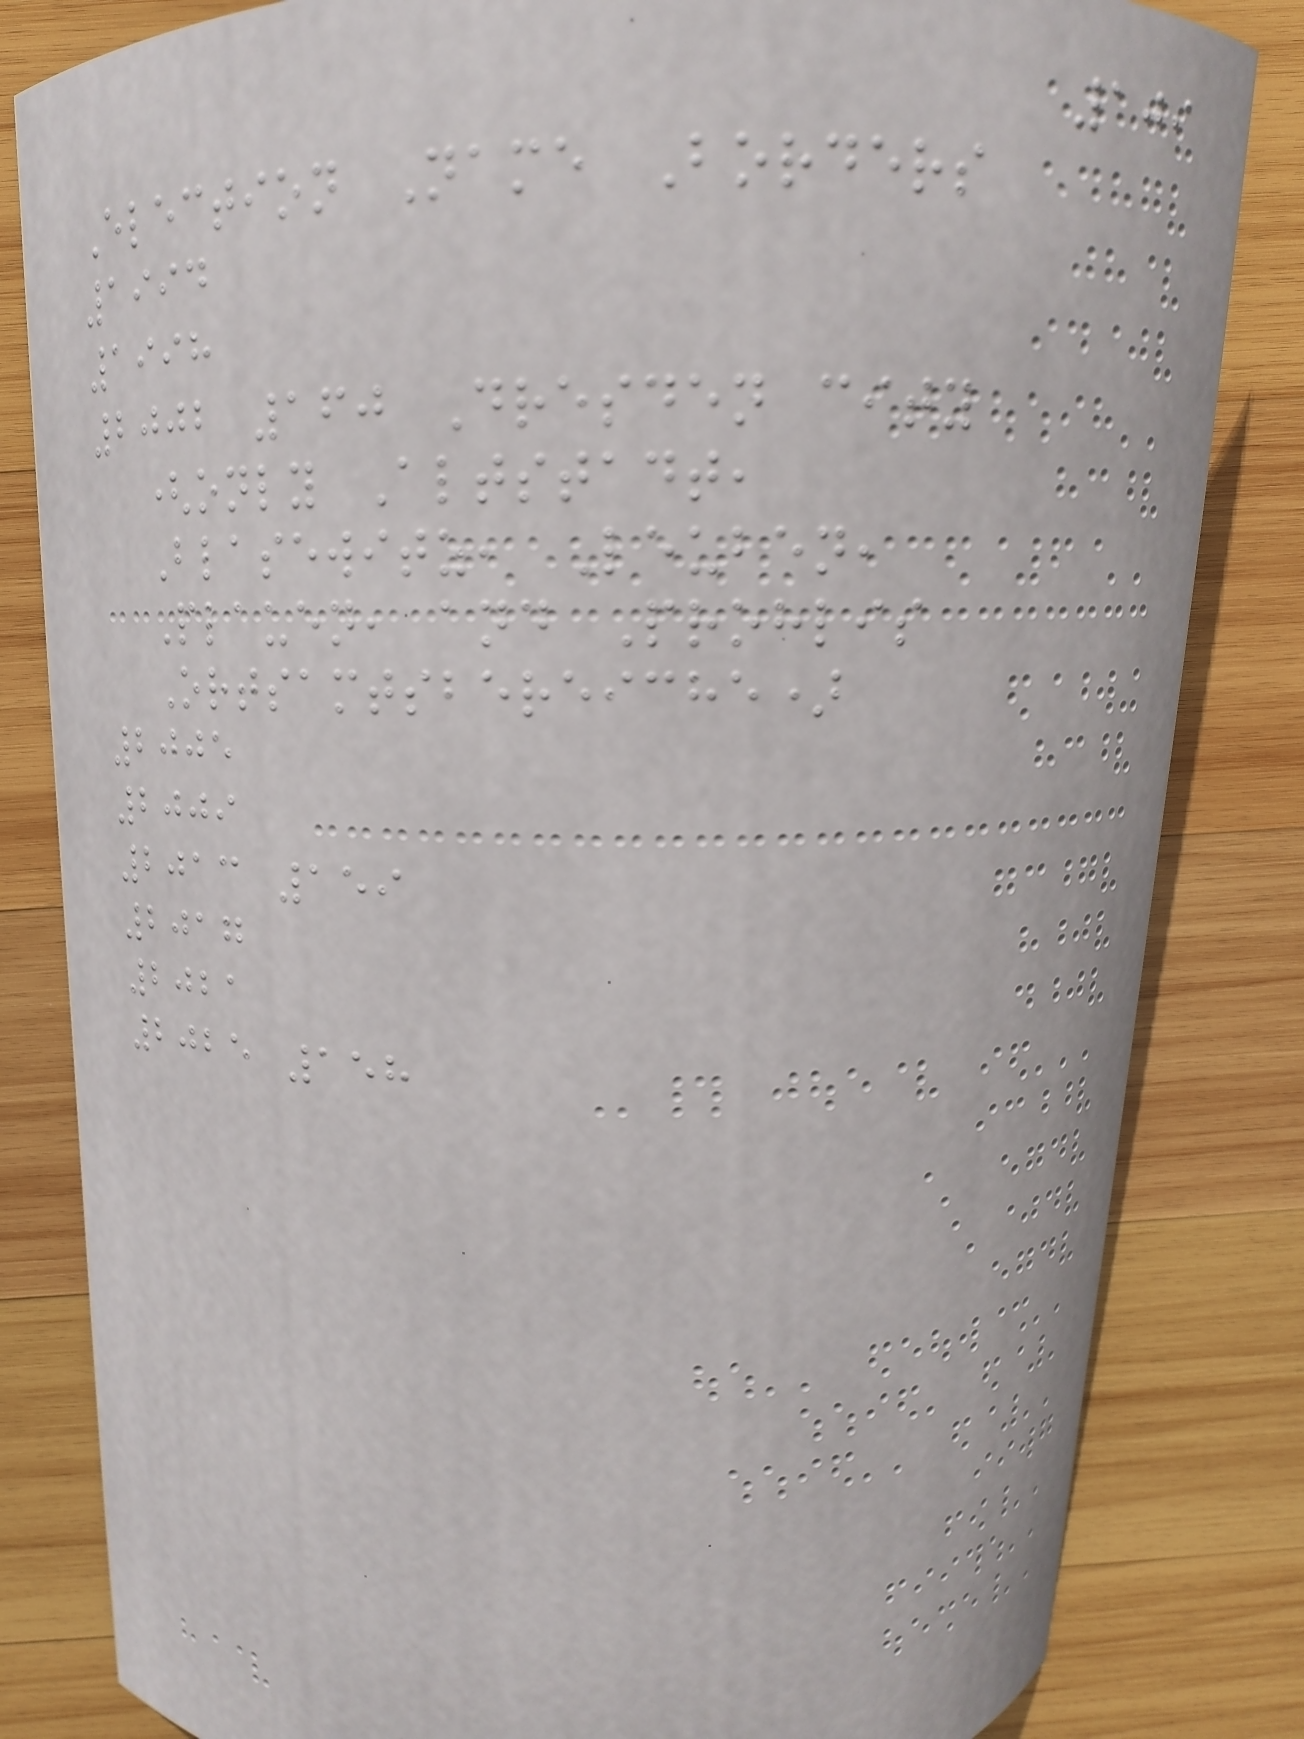109
Election Name Borders
1994
1998
2002 160 Dresden city
(only Altstadt,
Blasewitz, Leuben,
Plauen, and Prohlis
Ortsamtsbereiche)
2005
2009
2013 159
2017
2021
2025 158
